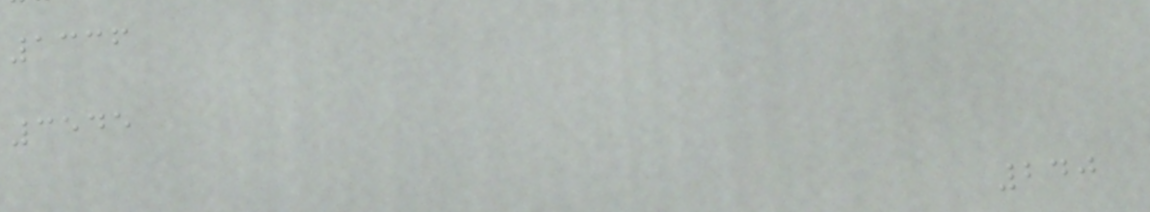1336
3545
240
